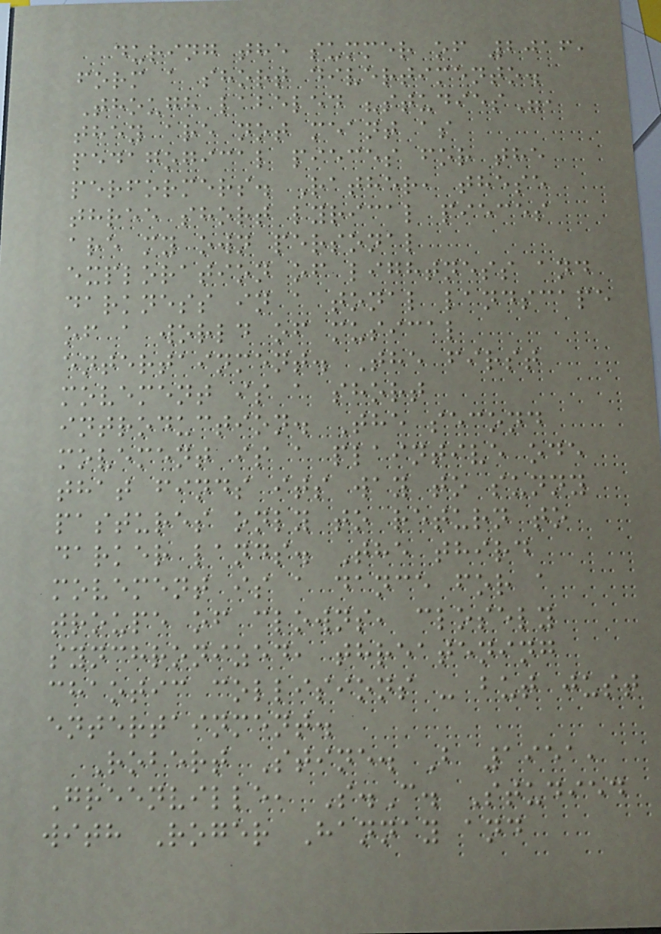during the summer of 2016,
form a short divertimento.
Though labeled "studies",
they are not meant as
pedagogical pieces for the
performers. Rather, these
three short lyrical pieces
are my own personal
exploration of lightness and
darkness in a tonal landscape
of a world of musical
entertainment. The first
movement is a short
introduction. The second
movement is a plaintive ode
that finds its way to sunny
pastures only to return to
darker lands. The third
movement is a dance for a
troupe of clowns, closely
synchronized, threatening
chaotic collisions - but just
entertainment.
Robert Stine. B 1951,
Greenville, S.C. Studied
with Roger Hannay and
